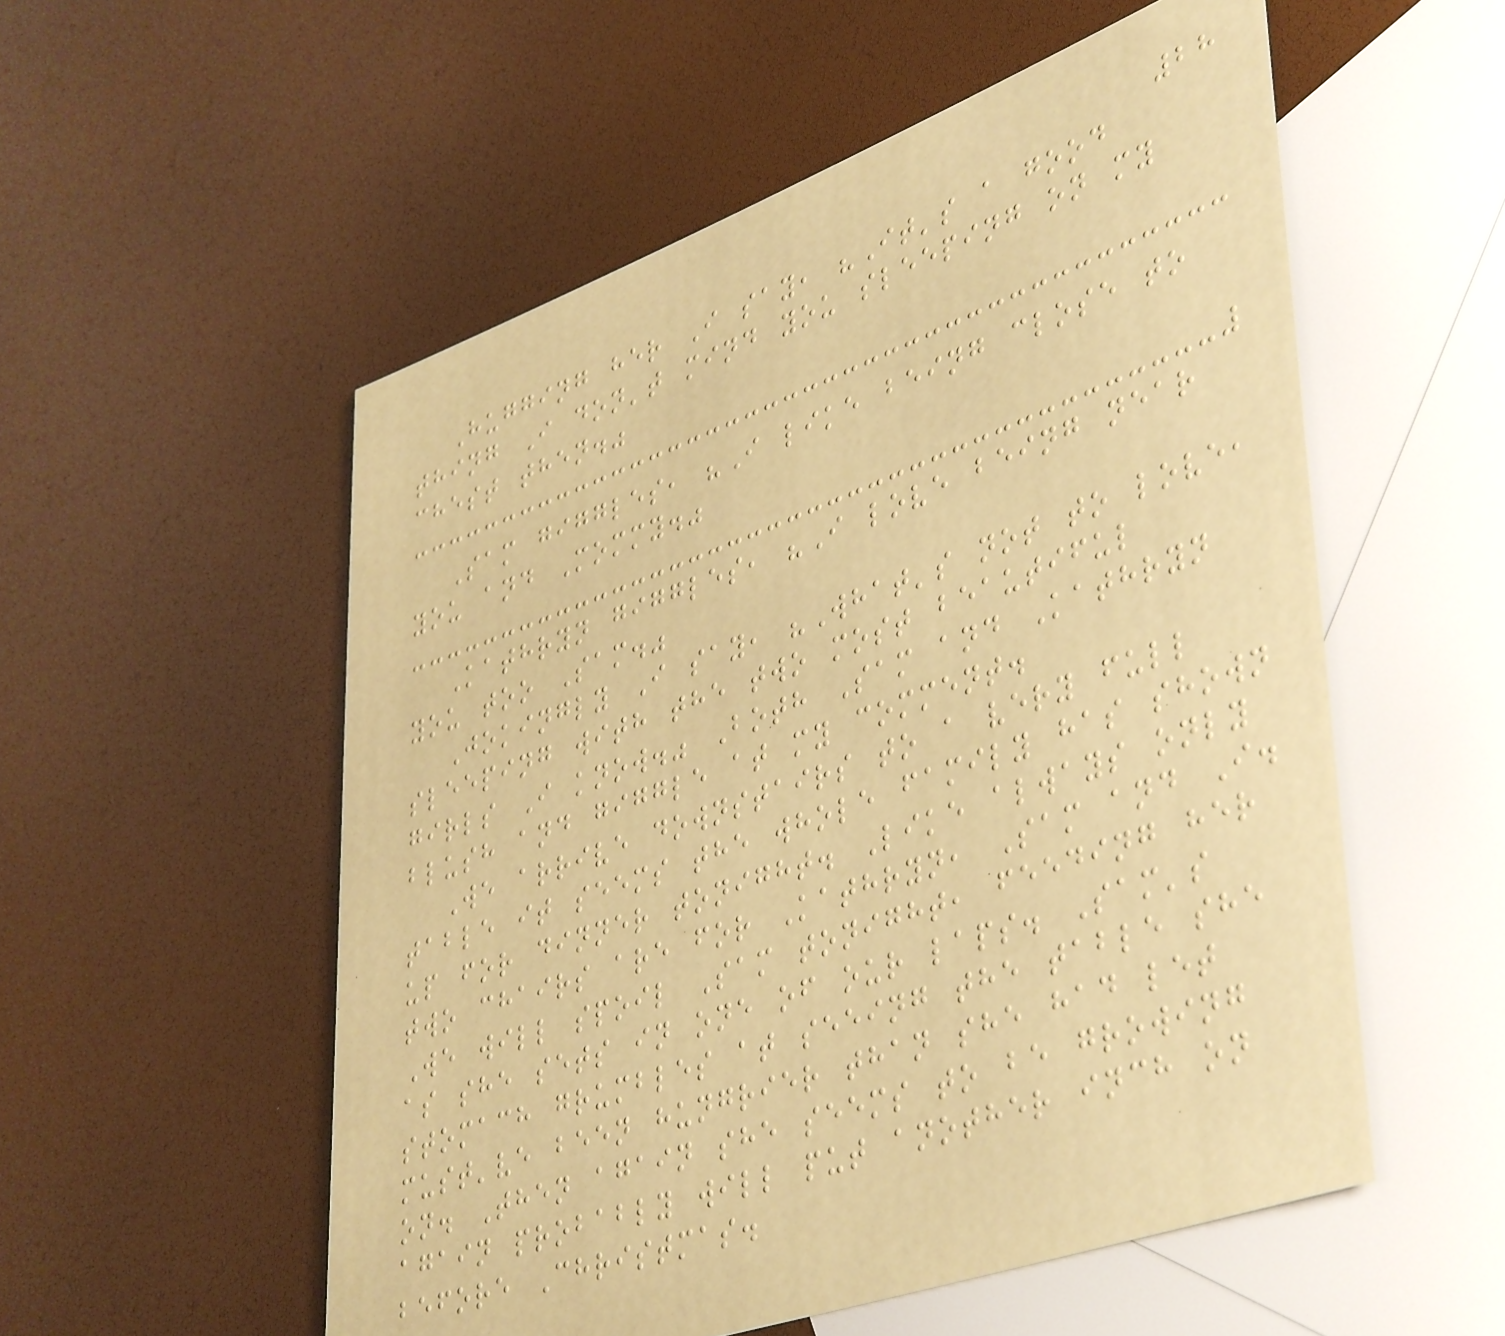28
Hugging her I say, "It's a good
thing I don't mind you sleeping on my
chest then."
Sam giggles, "I like being close to
you and Mommy."
Kathryn giggles, "I love being near
you too Sam."
Jokingly I say, "What's not to love,
sleeping with the two most beautiful
girls I know." Both Sam and Kathryn
blush and giggle at my comment.
We arrive downstairs to a very full
table it seems the whole family has shown
up for dinner tonight. Like always only
two chairs are for Kathryn, Sam and I.
We will spoil Sam tonight, feeding her
as she sets in one of our laps. Sam's
stomach grumbles at seeing the table she
must've been hungrier than she had let
on. Then again she seems to be growing
again probably will put another inch on
before Christmas.
